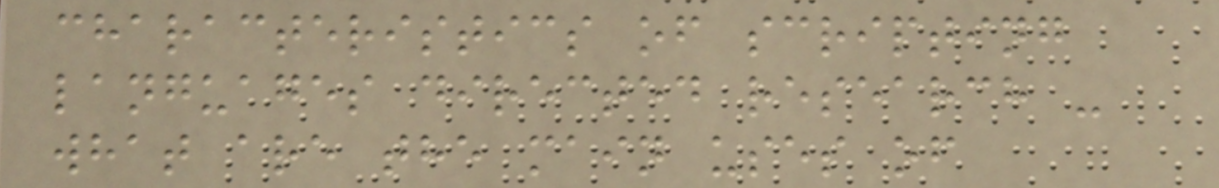characteristics of scripting
languages directed research -
what are the main uses of
